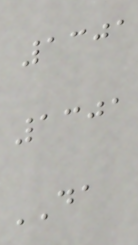1301
1301
DA
